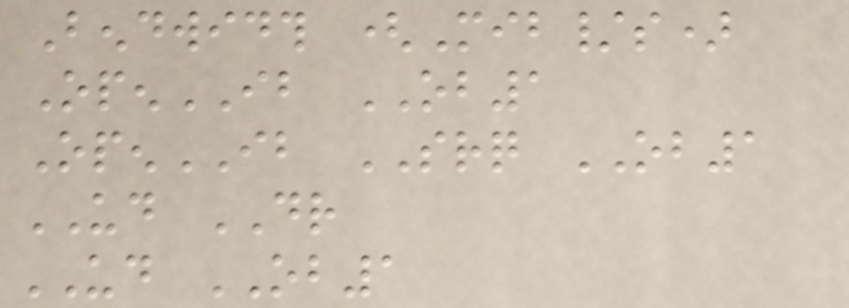Bendwidth (Mib/s)
OpenIB OB1
OpenIB SRQ OB1
UD DR
UD OB1
